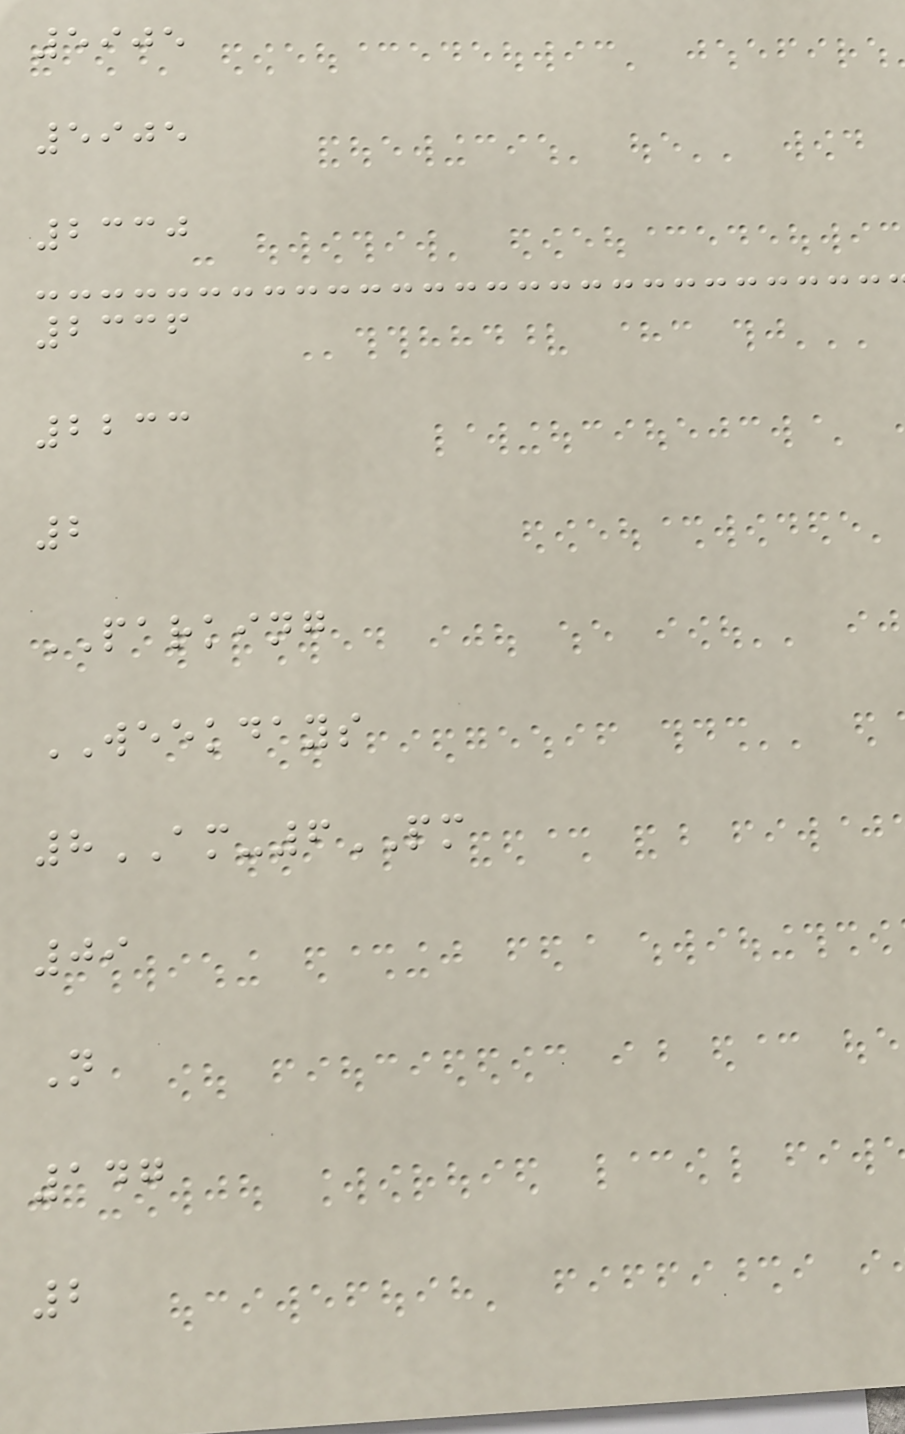5905
5905
2330
2336
2233
2
PARKING
WEEKDAYS
8AM-6PM
09
N
147
2
